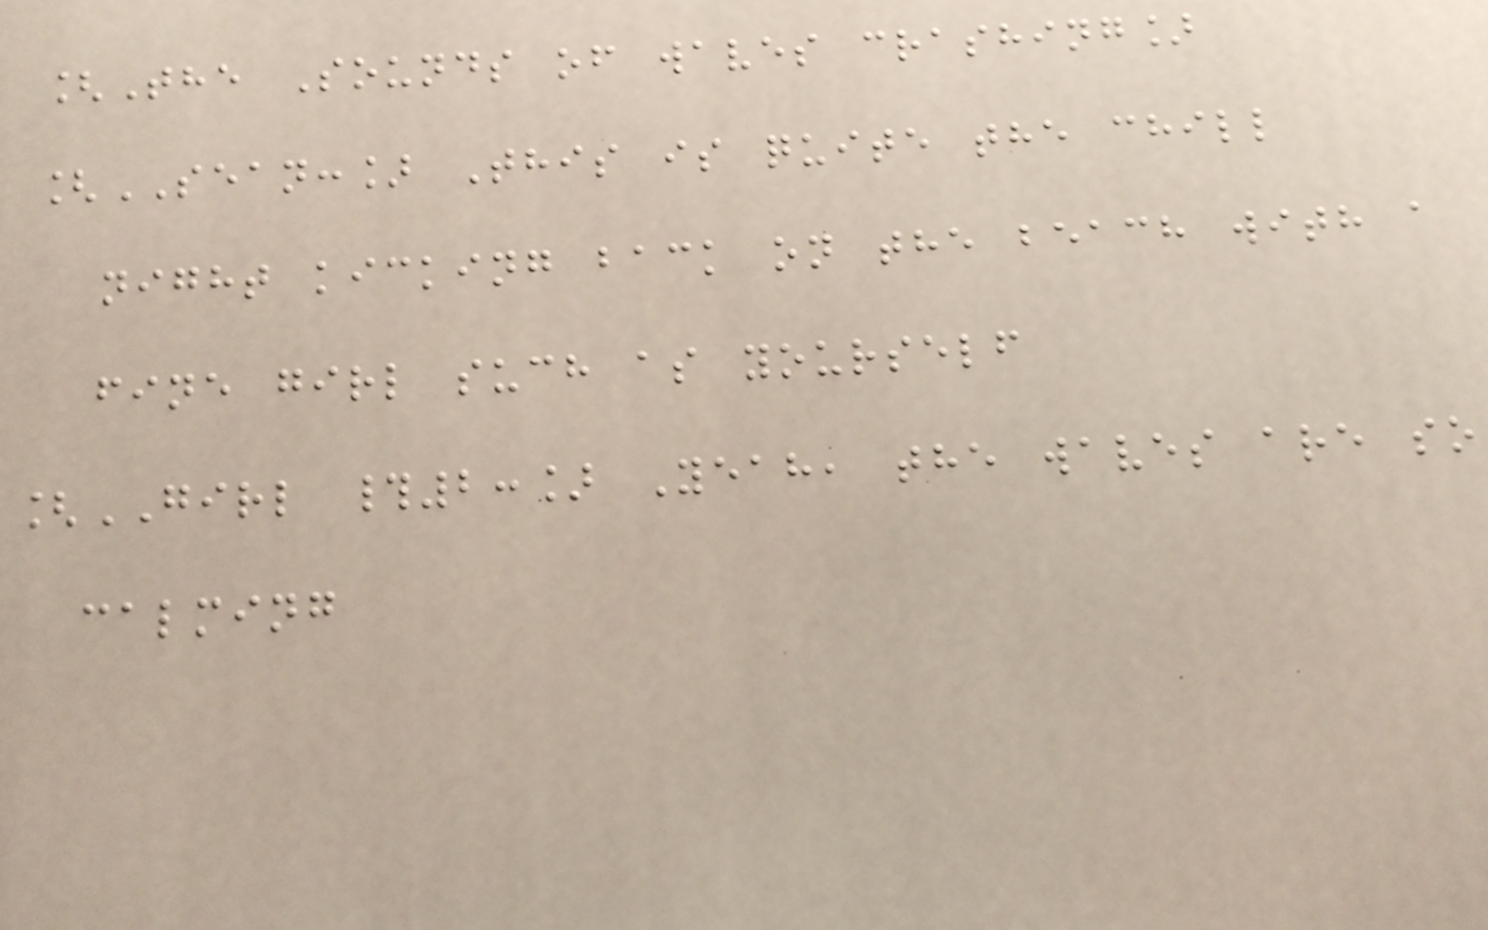[The Sounds of waves crashing]
[SEAN:] This is quite the chill
night kicking back on the beach with a
fine girl such as yourself
[GIRL #2:] Yeah, the waves are so
calming
